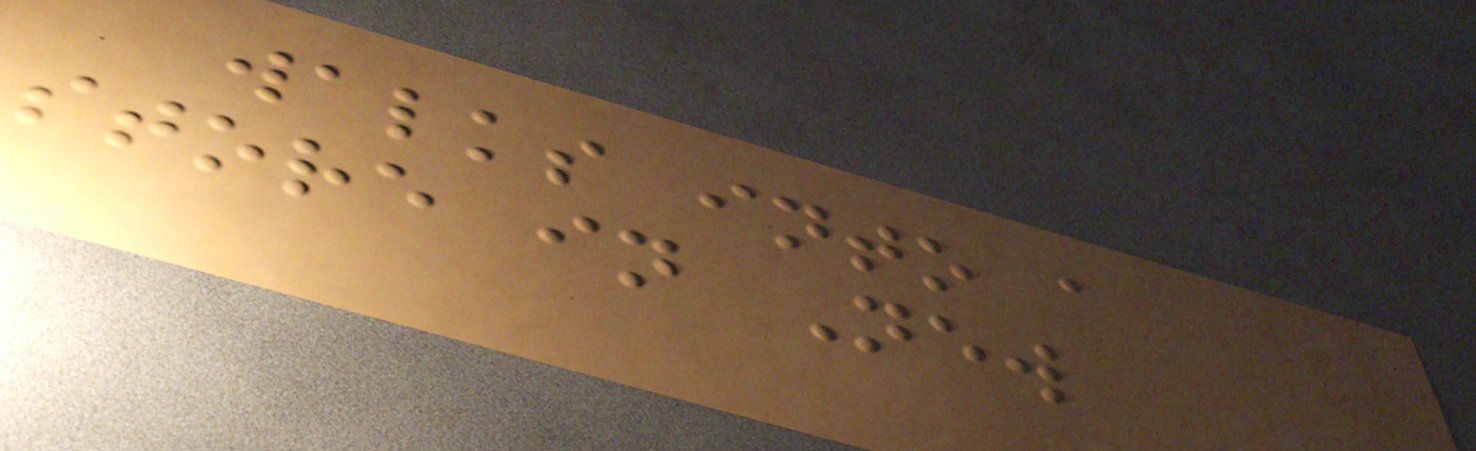walks into a
store in New
